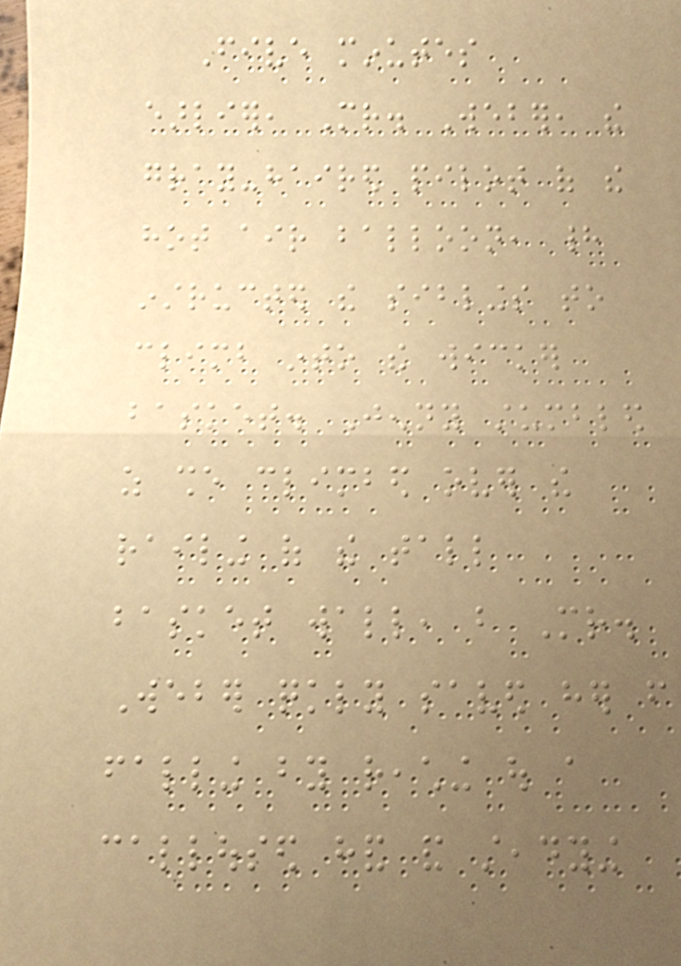Five minutes
earlier, Mr. Weber, the
gray-haired pilot of the
hot air balloon, had
instructed the siblings to
climb into the wicker
basket. Jenny stumbled
as she climbed over the
railing of the tall
basket wall, but Mr.
Weber quickly saved her from
falling by reaching out a
calloused hand and steadying
